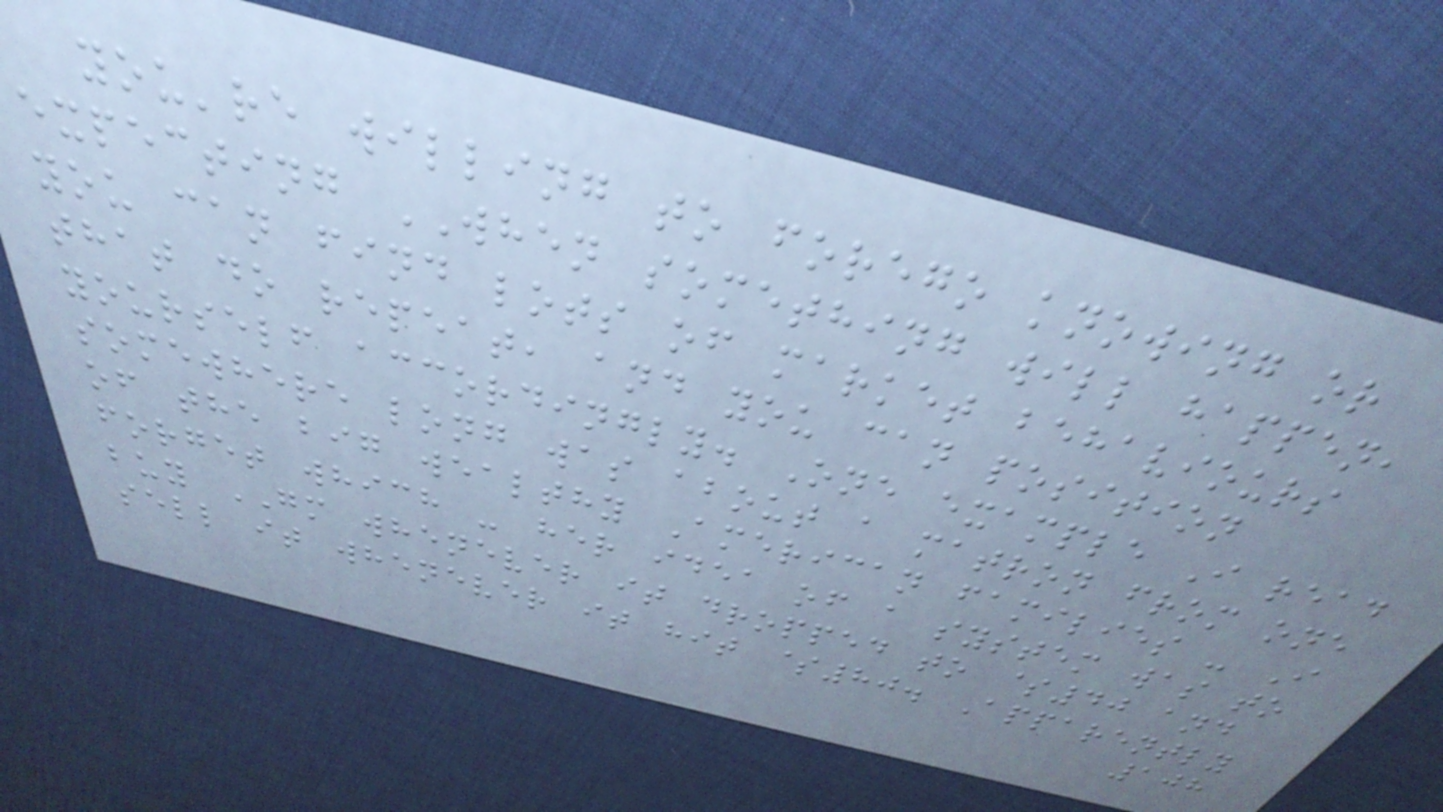you're willing to forego knowing or
expecting WHEN something will happen,
you can find lots of market behaviours
that do repeat, and you can position
yourself accordingly. One example I read
somewhere long was about a matron from one
of the big wealthy American families - I
forget which - her idea of a system was to
buy GM whenever it dropped to $40 and
sell it whenever it hit $80. Apparently
108
